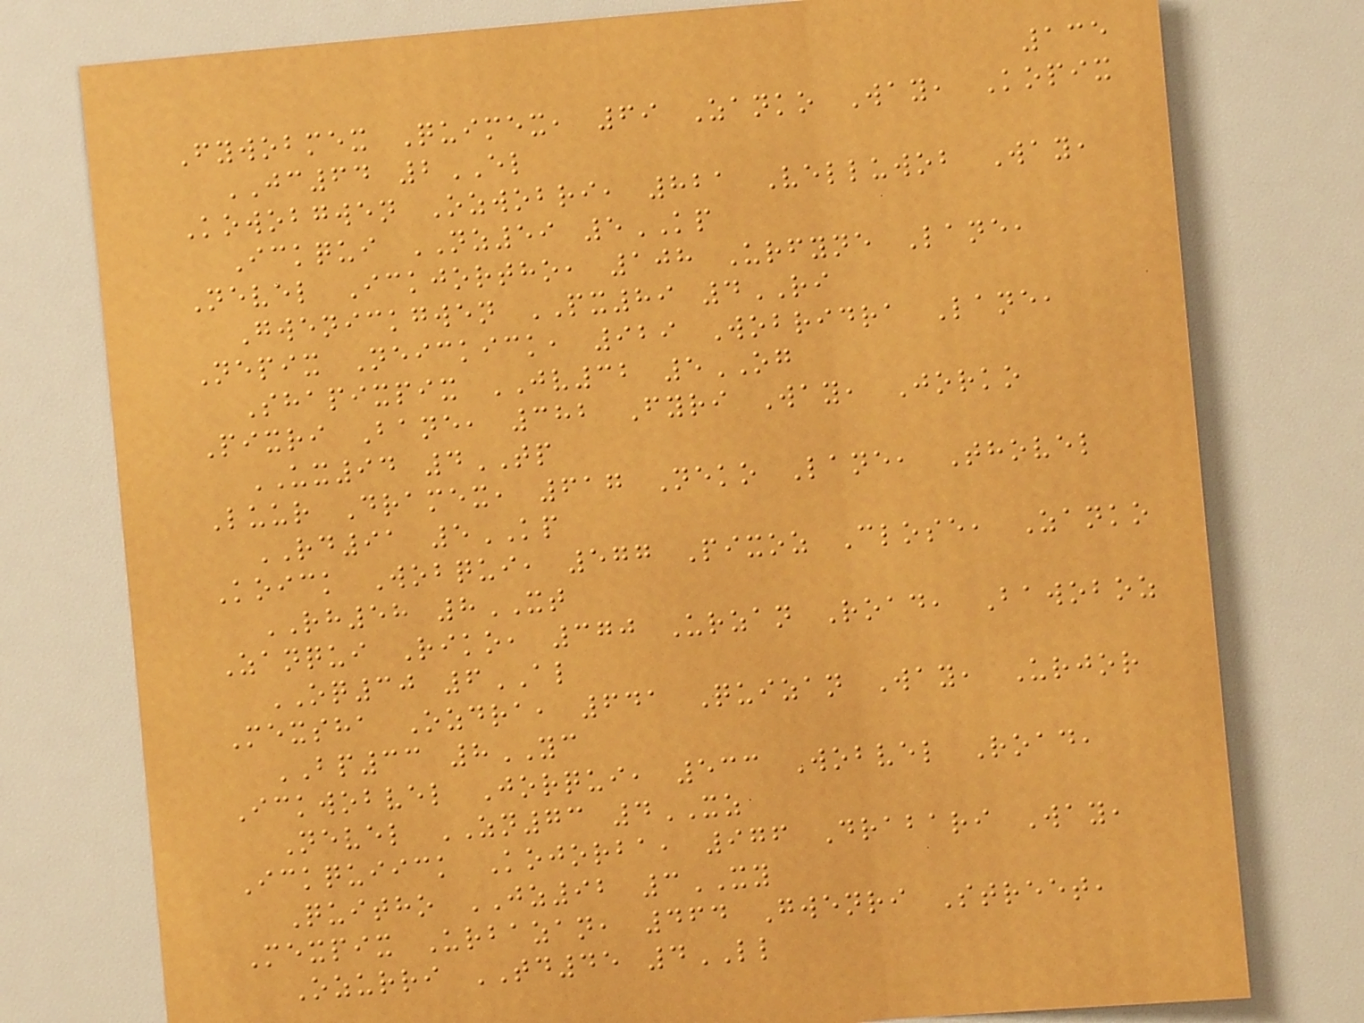135
Fywobmex Quimex, 69 Zanko Way, Kopix
JC64 2EL
Kowobgwen Ozwobri, 821 Velluwob Way,
Ickqui NZ59 5KP
Nevel Ickjortho, 108 Urfyne Lane,
Gwenickgwen PX89 4RI
Nepix Neickick, 929 Wobridra Lane,
Shapixpix JV32 5OG
Pixri Bane, 382 Fyri Way, Jorko
UX94 4TP
Luur Dramex, 617 Neko Lane, Thovel
RD91 5KP
Koick Wobqui, 577 Pixoz Close, Zanko
RH58 8XT
Zanqui Riko, 370 Urzan Road, Bawoboz
OQ30 6AL
Mexsha Ozdra, 641 Quizan Way, Urjor
BP33 8YC
Ickwobvel Jorqui, 533 Wobvel Road,
Nevel ZN73 4XZ
Ickquiick Kojorba, 976 Drabari Way,
Quitho JZ92 3XY
Mexpix Urbazan, 464 Gwenri Street,
Ozurri TD45 4LL
